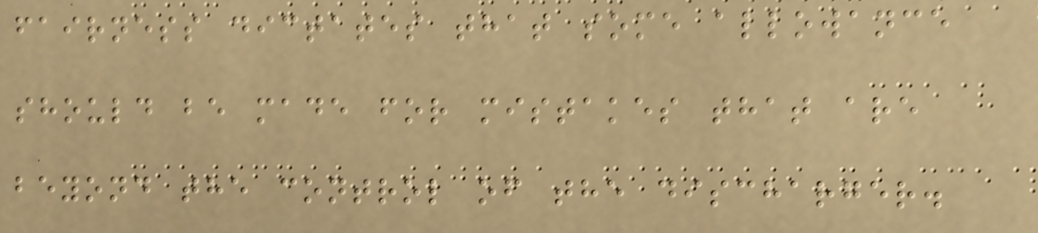fairness dictates that some allowance
should be made for mistakes that are
beyond the control of the discharger.
